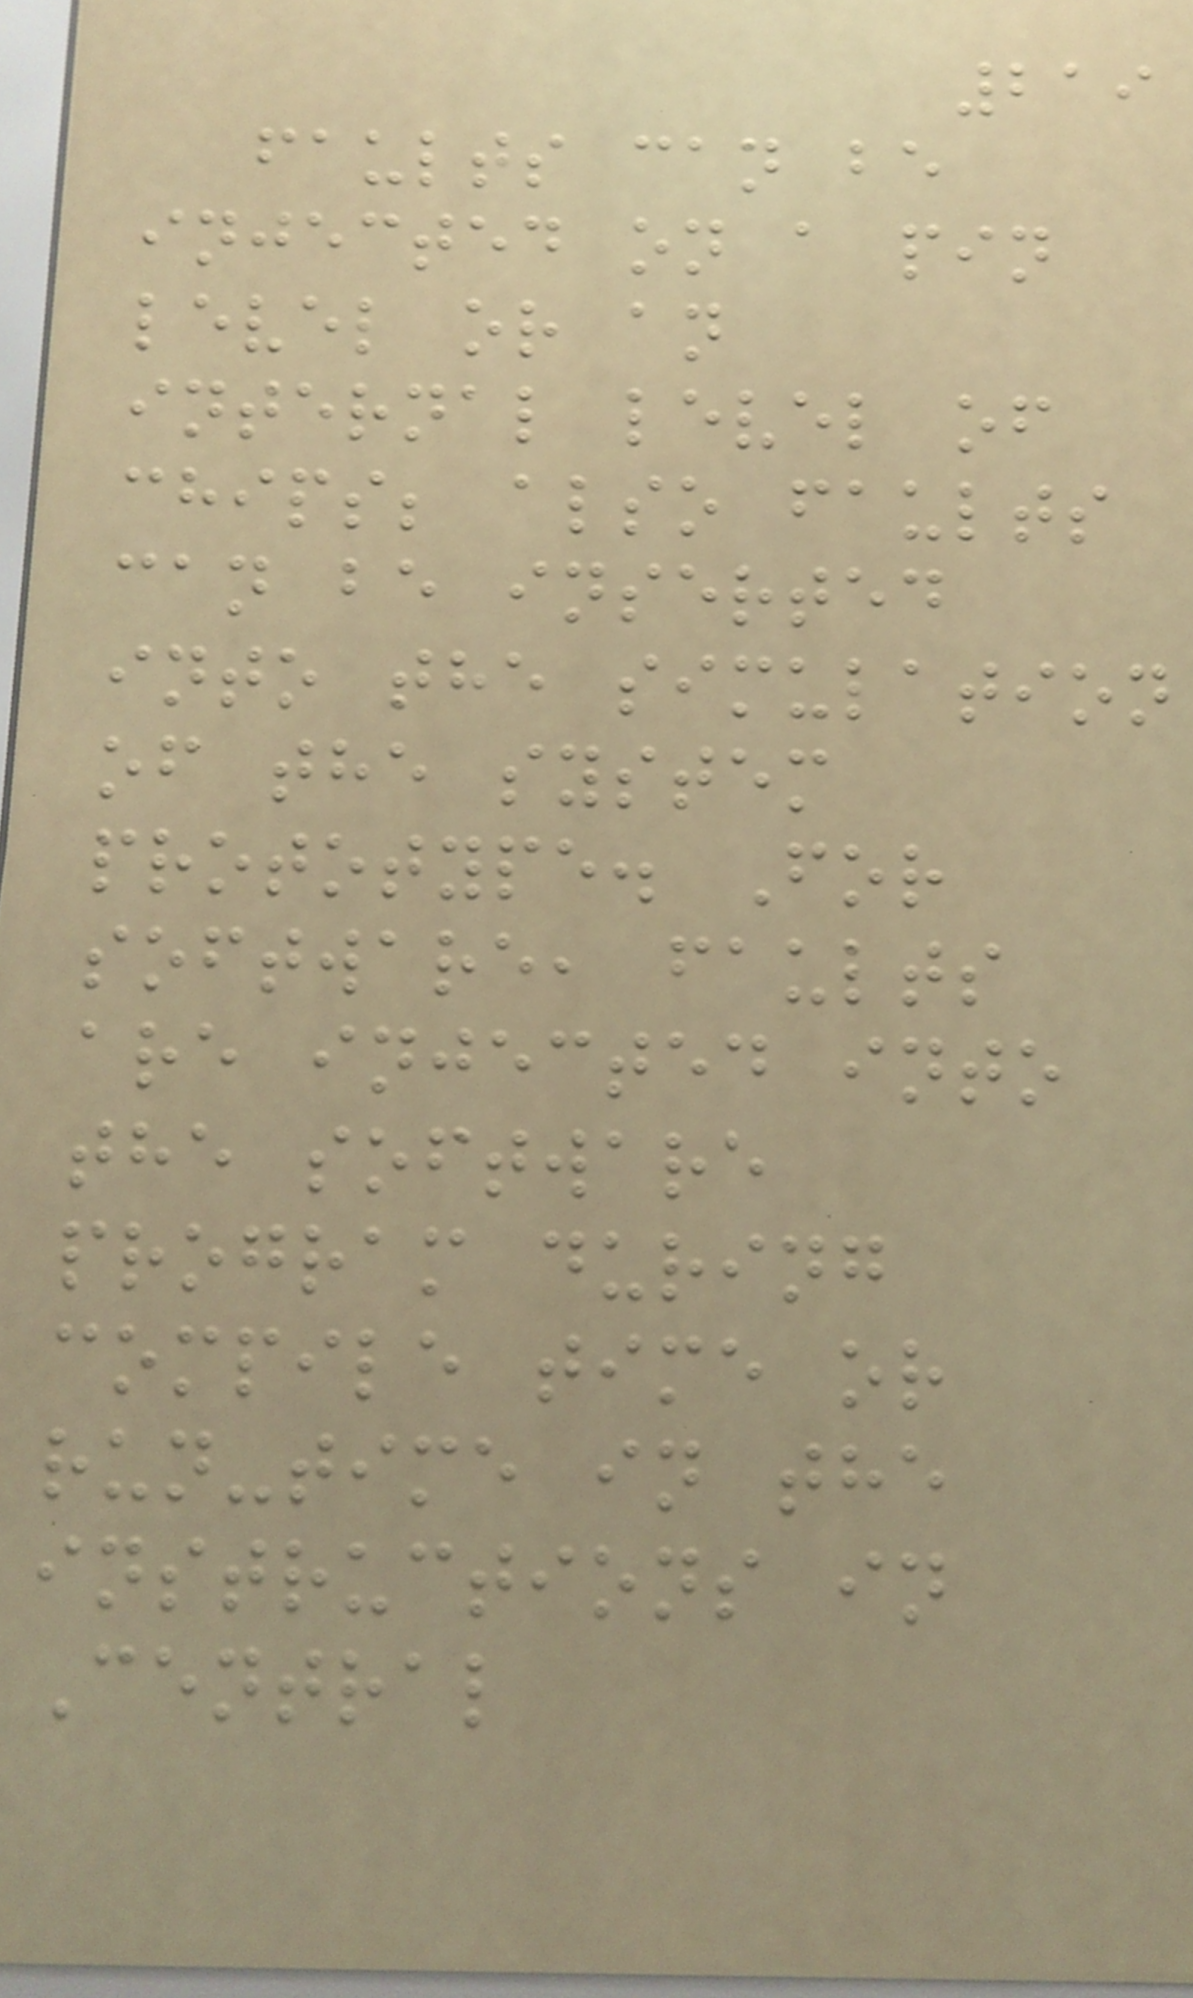219
faults can be
injected on a pin
level or an
internal level of
chips; also faults
can be inserted
into the simulation
of the system
prototype. For
software, faults
are injected into
the software
program during
compile time or
run-time in the
instructions in
Central
